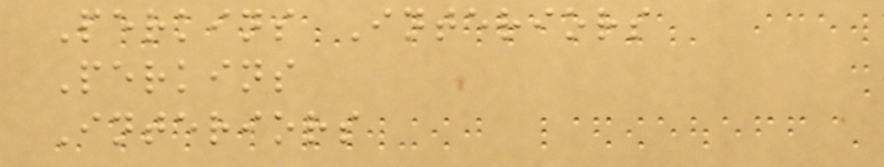Perkins Interiors
Perkins
Interiors
